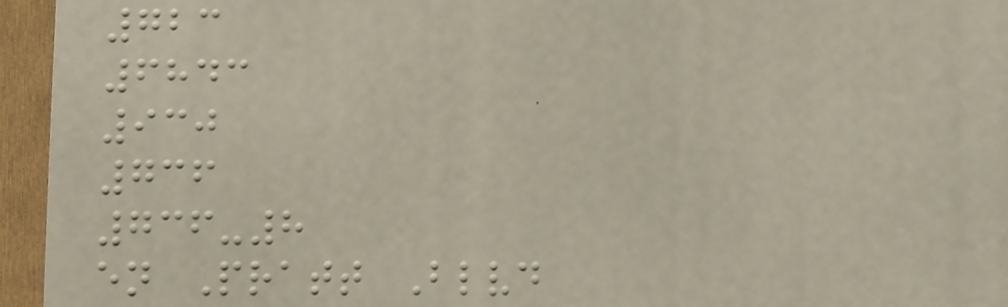723
6843
930
736
736-8
en Pratt Blvd
